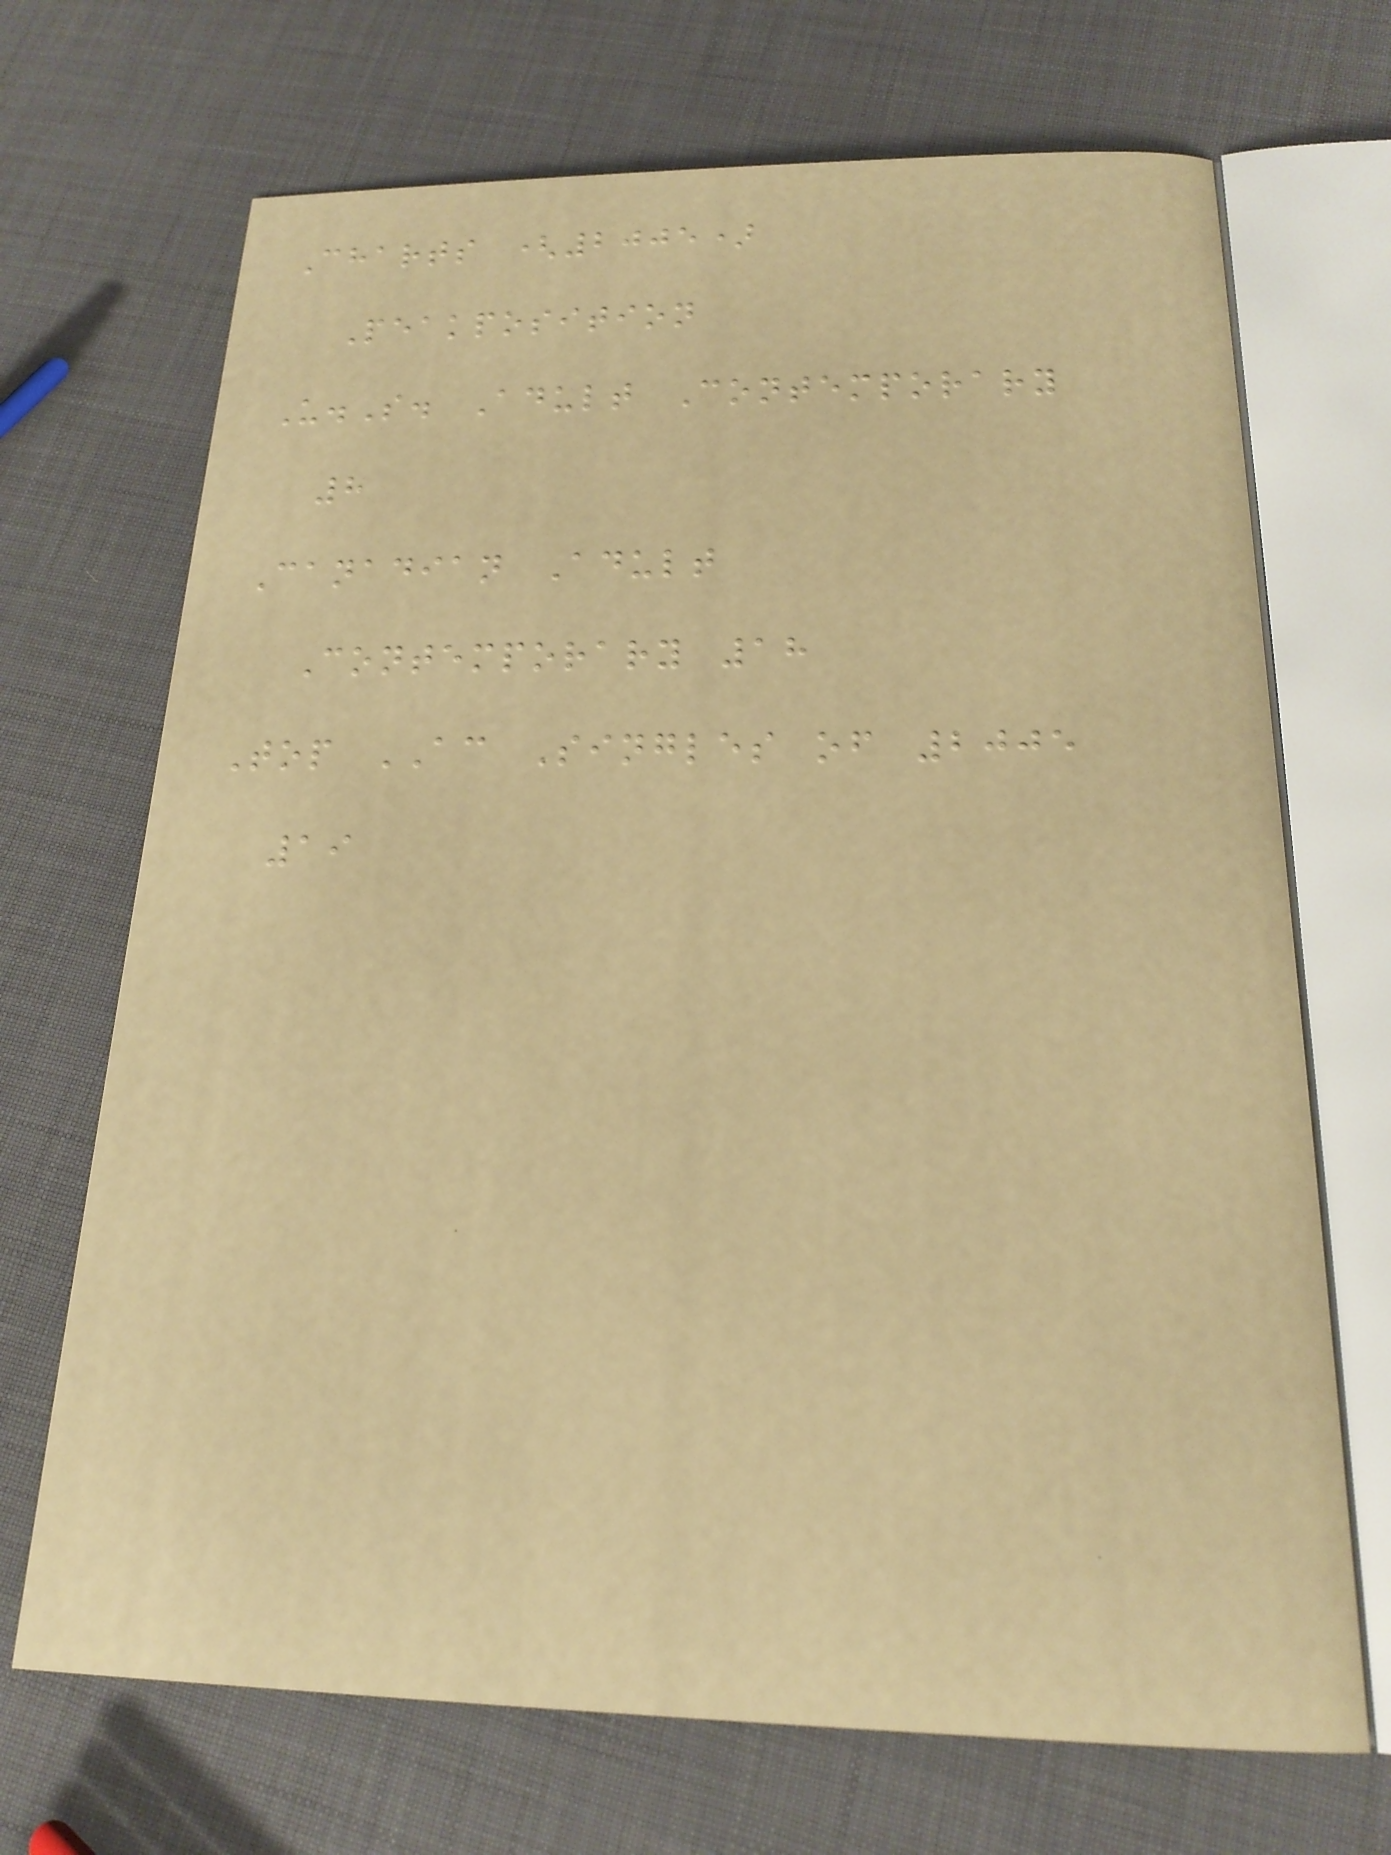Charts (2005)
Peakposition
U.S. Adult Contemporary
8
Canadian Adult
Contemporary 18
Top AC Singles of 2005
19
